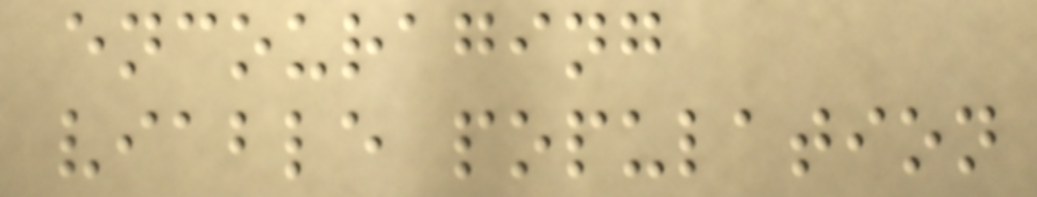encouraging
viable population
